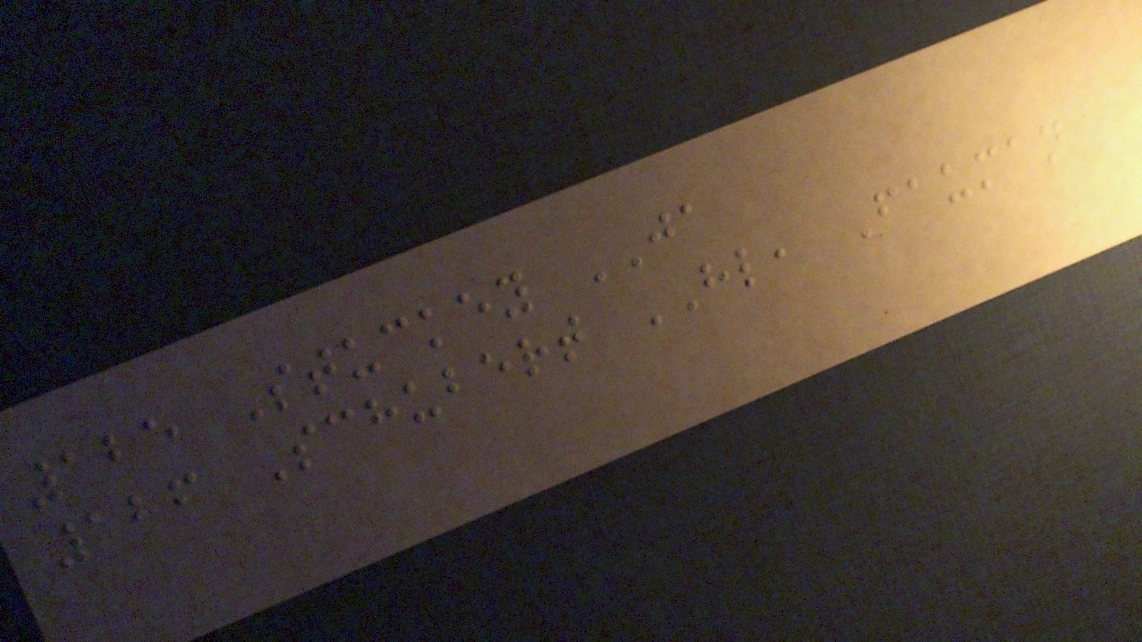125 Stuckey JA
126 Schubert HL, Fauman
